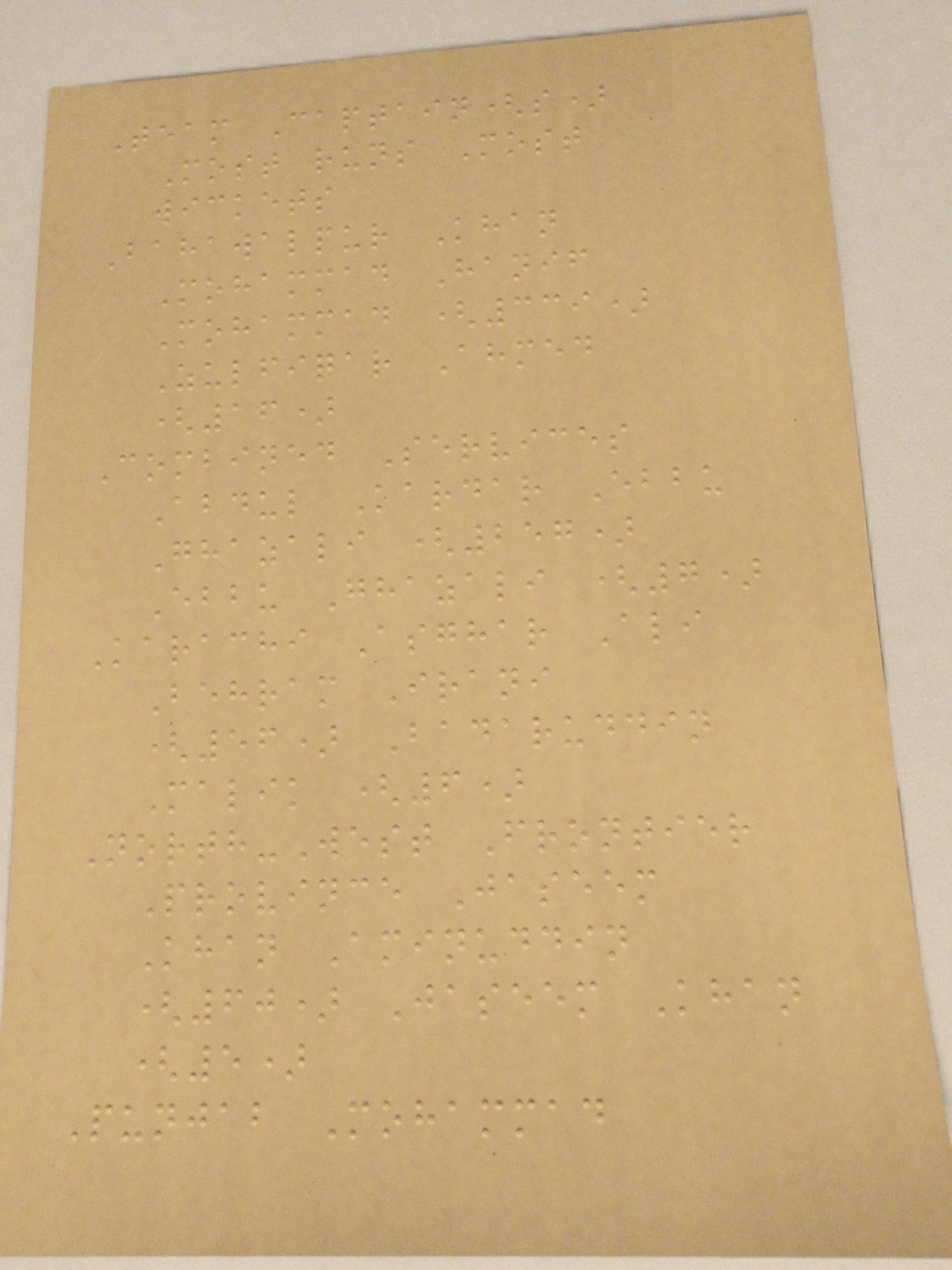Team Captain(s)
Most runs Most
wickets
Bahawalpur Khan
Mohammad Hanif
Mohammad (339)
Zulfiqar Ahmed
(16)
Combined Services
Abdul Kardar Ebbu
Ghazali (257)
Ebbu Ghazali (7)
Karachi Asghar Ali
Behram Irani
(56) Badaruddin
Malik (6)
North-West Frontier
Province Jaseem
Khan Aminuddin
(60) Jaseem Khan
(5)
Punjab Mohammad
